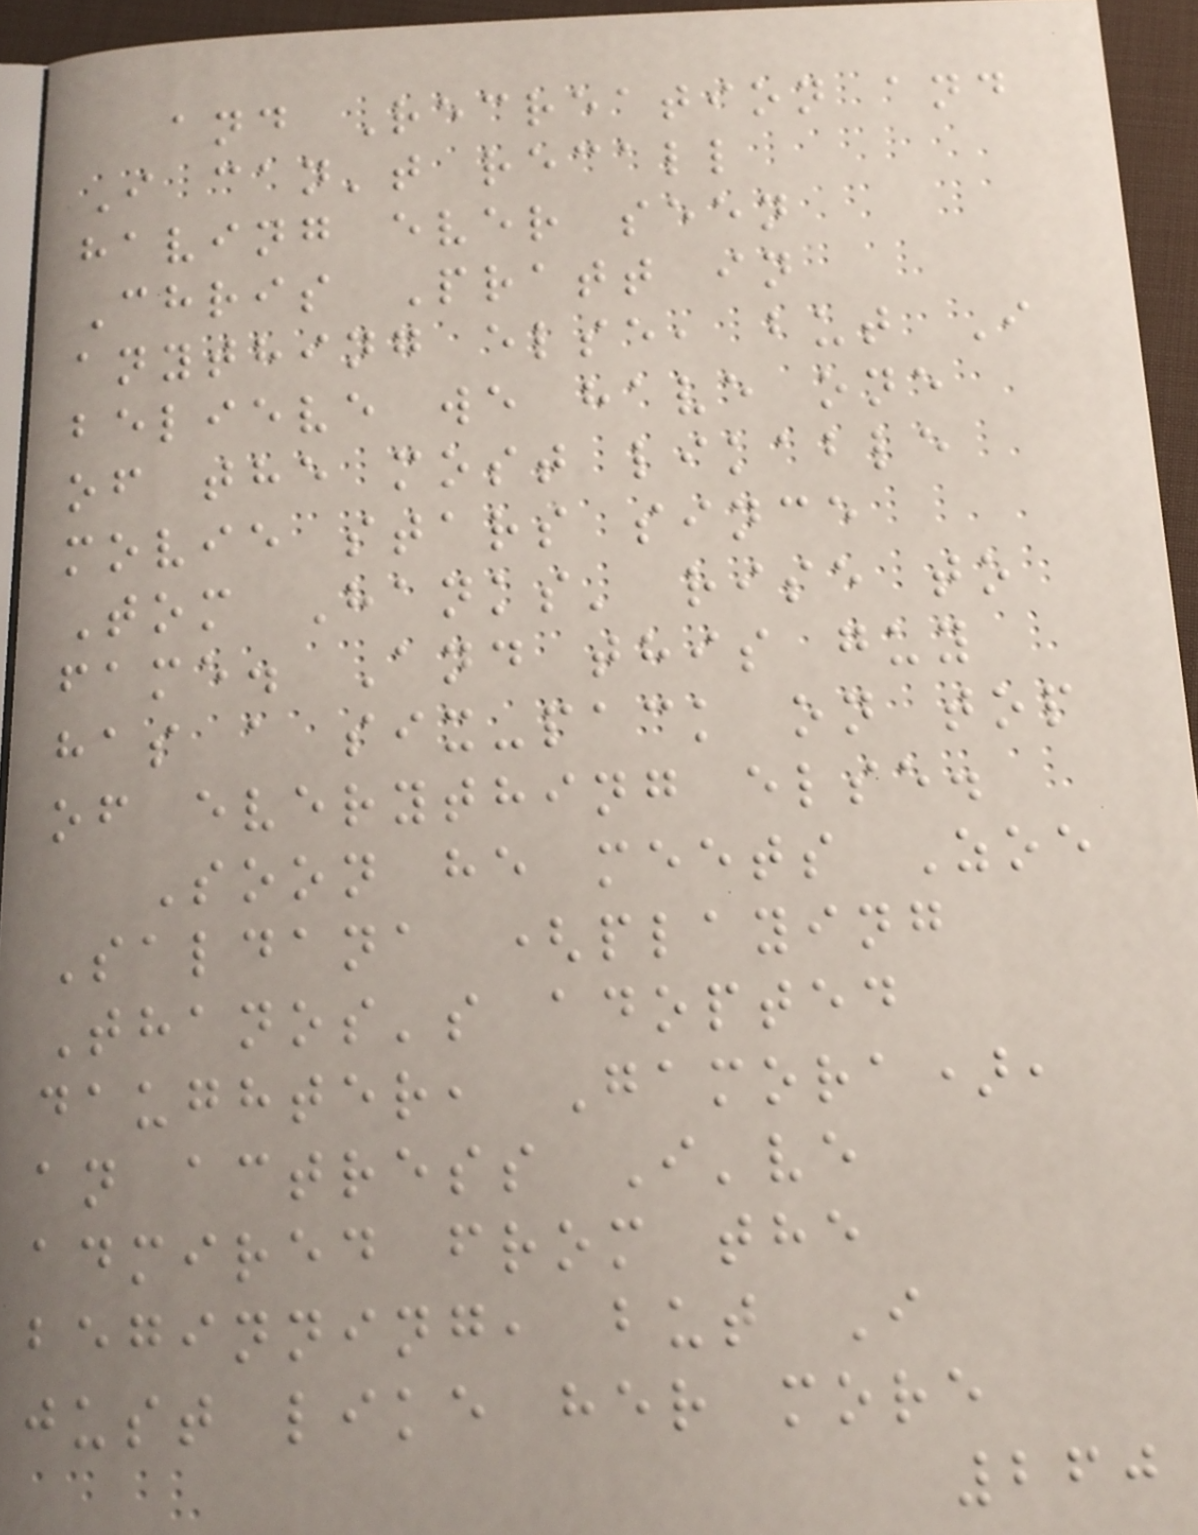and Recreation and
I can't recall
having ever seen
Chris Pratt in
anything else, but I
believe we have one
of the most likable
movie stars since
Tom Hanks' rise to
fame. And this guy
has a six-pack on top
of everything else.
Soon he meets Zoe
Saldana (playing
Thanos's adopted
daughter, Gamora),
an actress I've
admired from the
beginning, but I
just like her more
260
